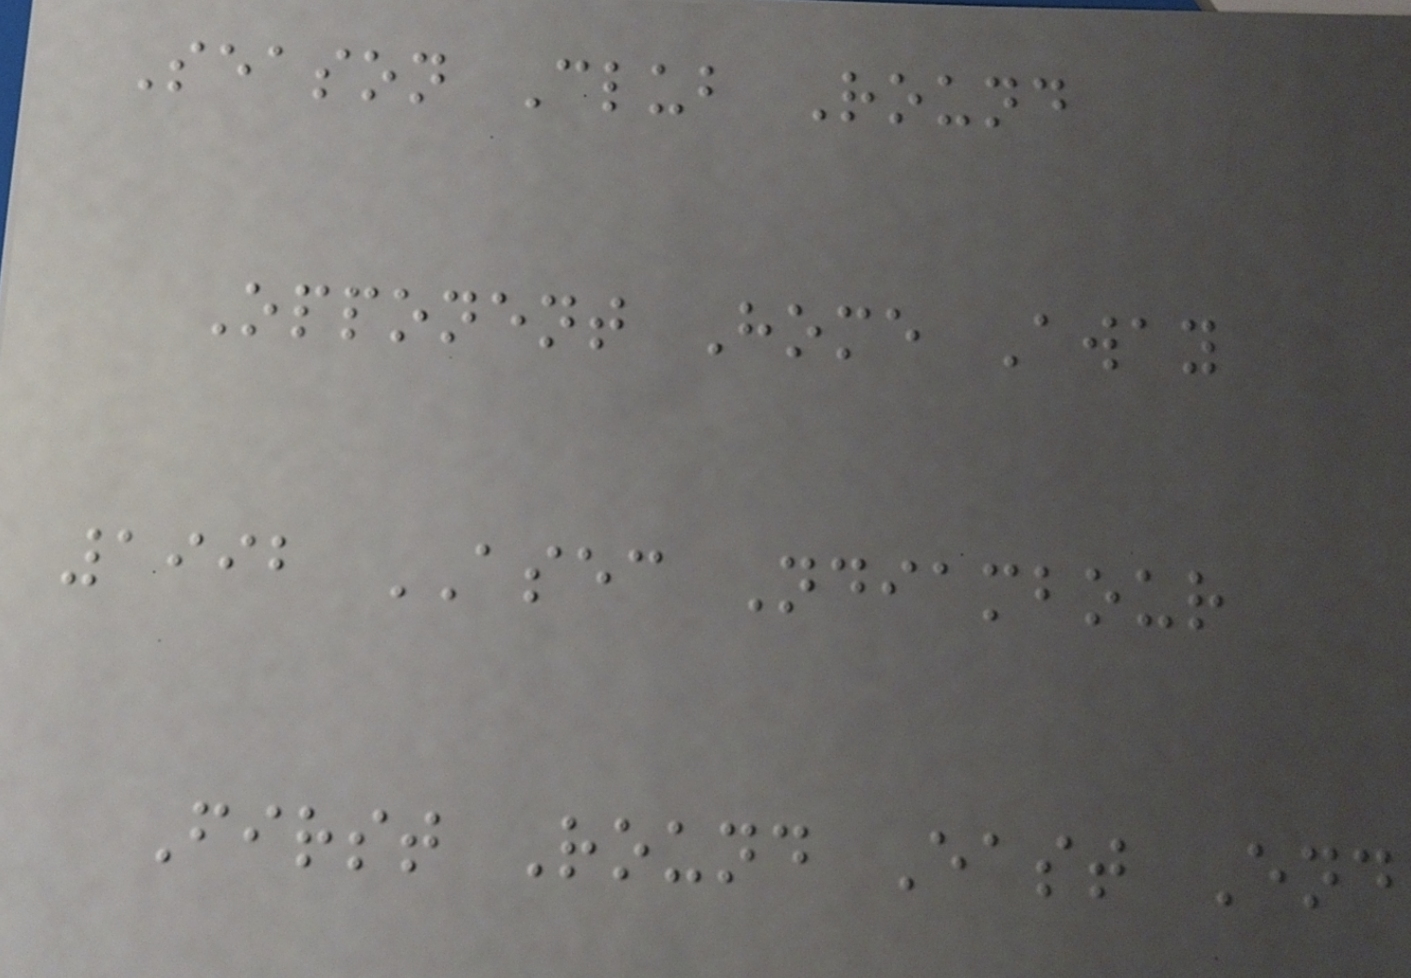Season Club Round
Opponent Home Away
1992 ASEC Ndiambour
First Round East End
